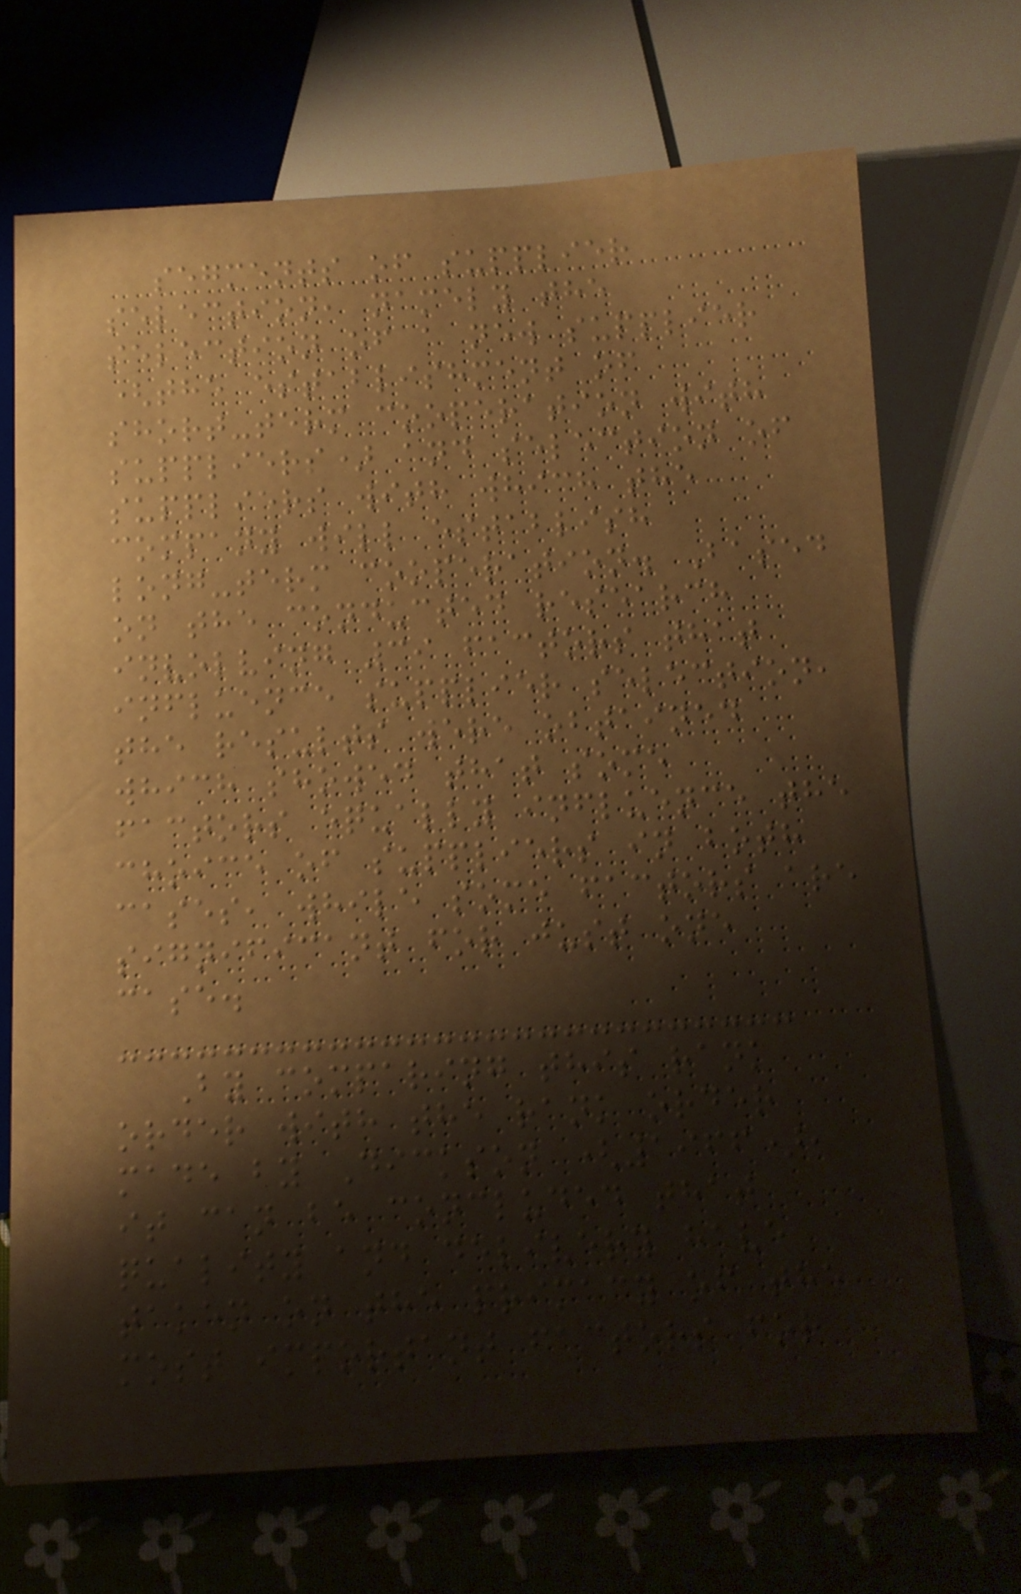segments of supplier
selection, namely the
selection of a new supplier
(the establishment of
short-term cooperation with
suppliers) and selection of
suppliers with which the
company will establish
long-term cooperation. Based
on the conducted research
involving 39 factors that
influence supplier selection,
the results were obtained
which showed that some
factors equally influence the
choice of suppliers in both
cases, while some factors are
significant for just one
case.
By comparing this rank
order with the rank order
made by Dickson (1966),
it can be concluded that
quality and delivery have
taken on the primacy of the
most important factors for
